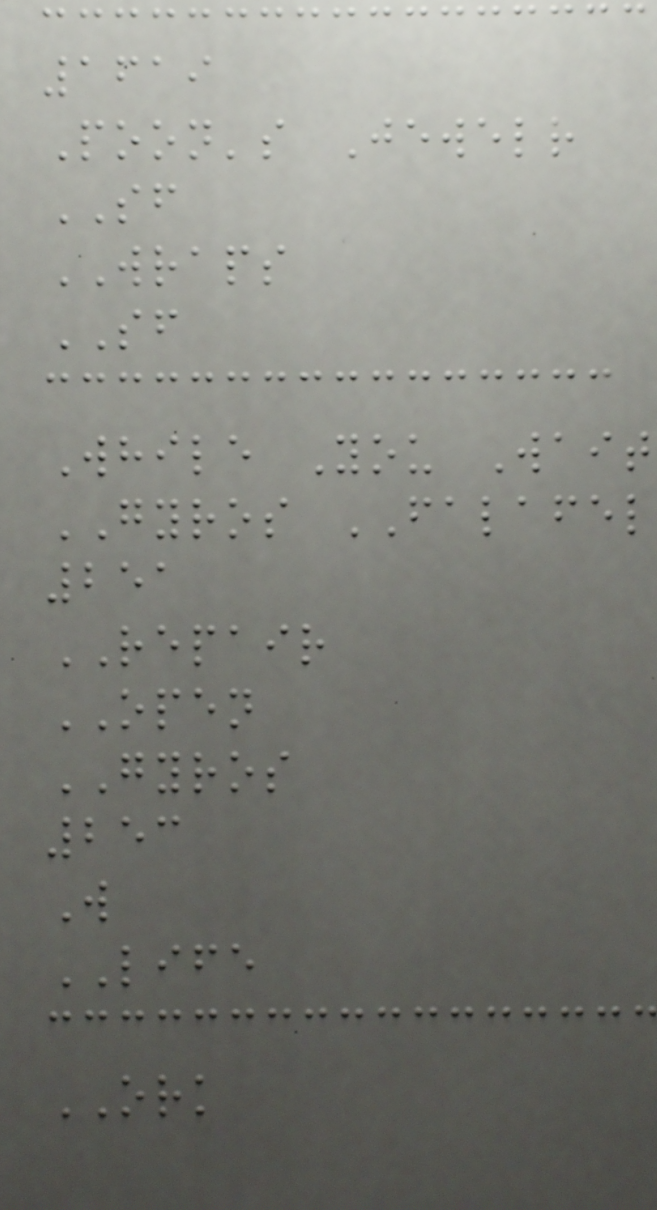1619
Poon's Jewelr
SF
WRAPS
SF
While You Wait
GYROS FALAFEL
251
REPAIR
OPEN
GYROS
253
W
LIFE
ORK
